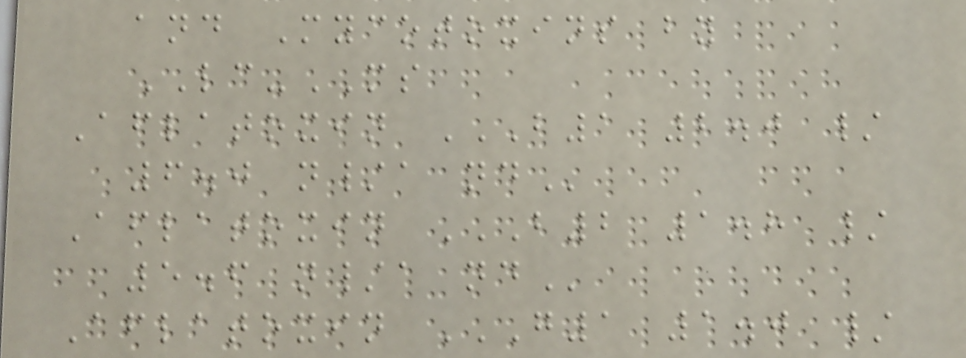and Mycotoxins by
LC-MS
Aflatoxin B1 2.0 /
6.0 N/A ND
Aflatoxin B2 1.8 /
5.6 N/A ND
Aflatoxin G1 1.0 /
